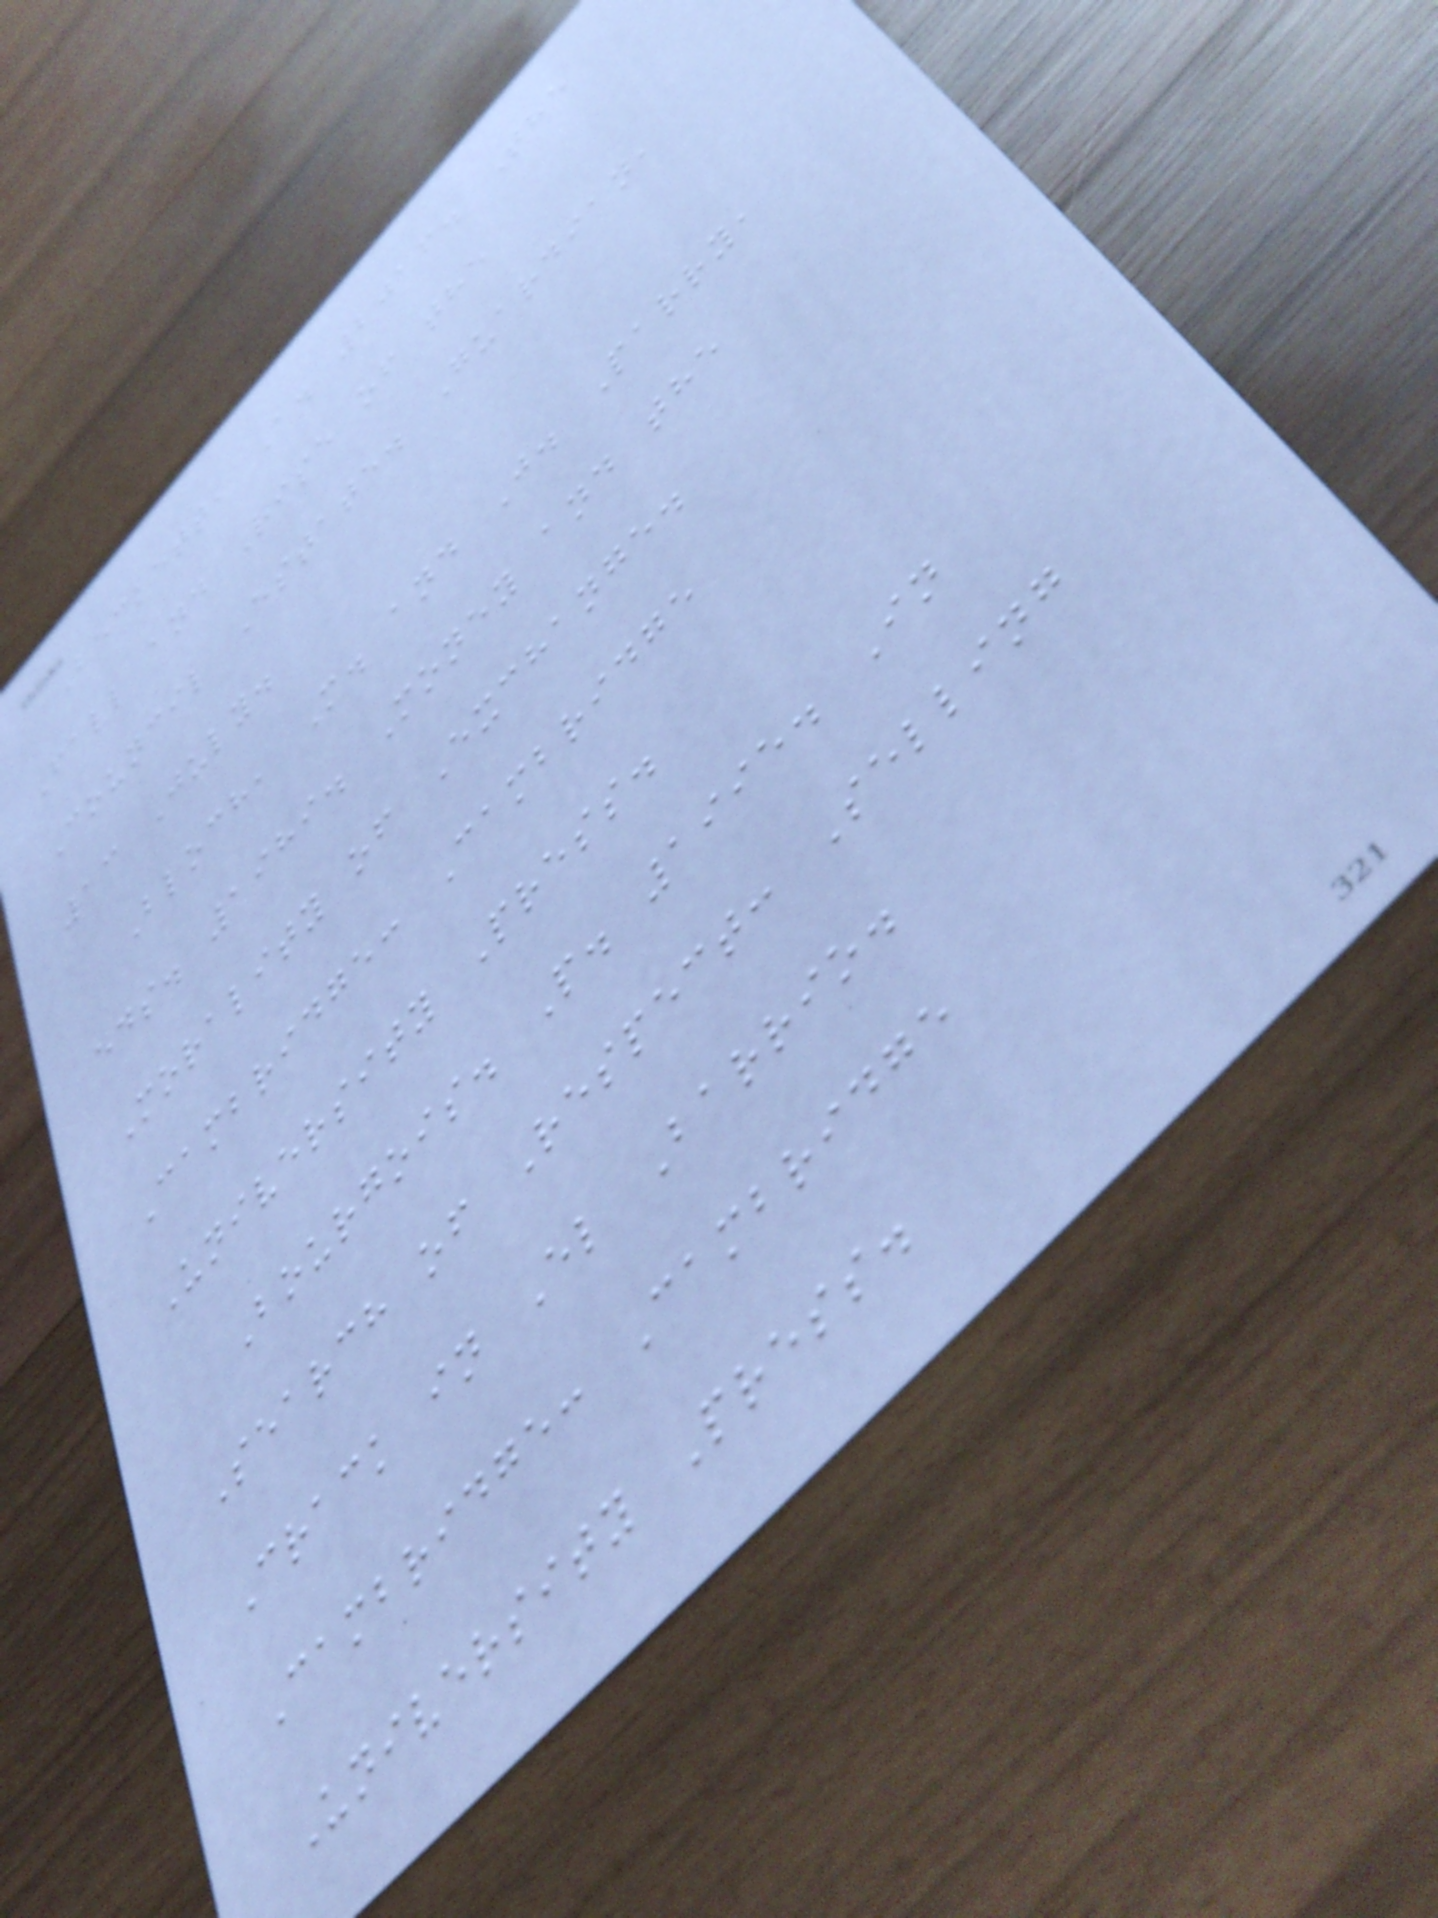Beckett, A. 2016. The
Fall and Rise of the
Council Estate. Guardian,
13 July.
Bloch, M. and J. Parry,
eds. 1989. Money and the
Morality of Exchange.
Cambridge: Cambridge
University Press.
Bourgois. P. 1995. In
Search of Respect: Selling
Crack in El Barrio.
Cambridge: Cambridge
University Press.
